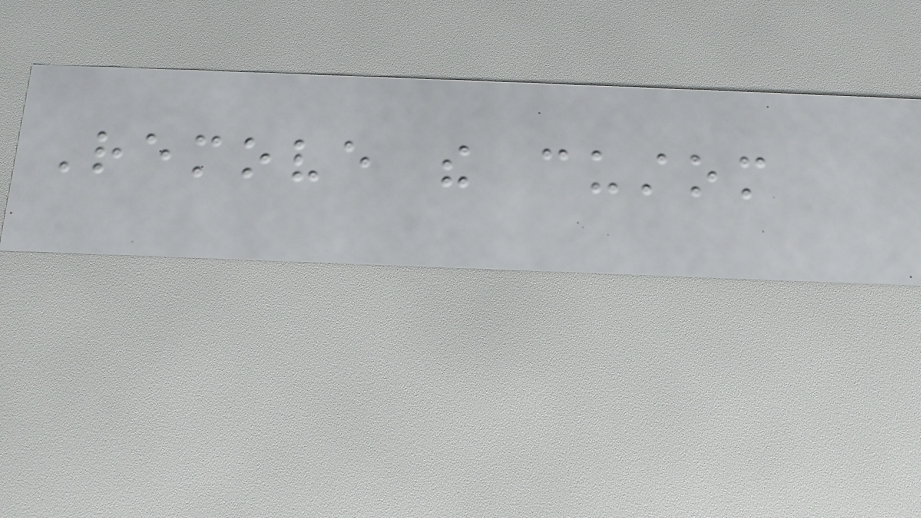Remove the custom
